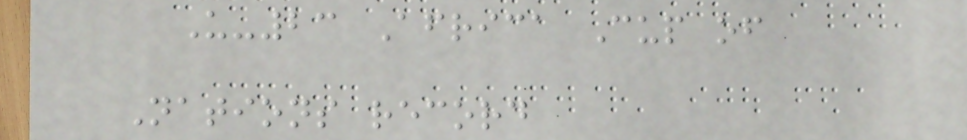U-23 Africa Cup of
Nations record
